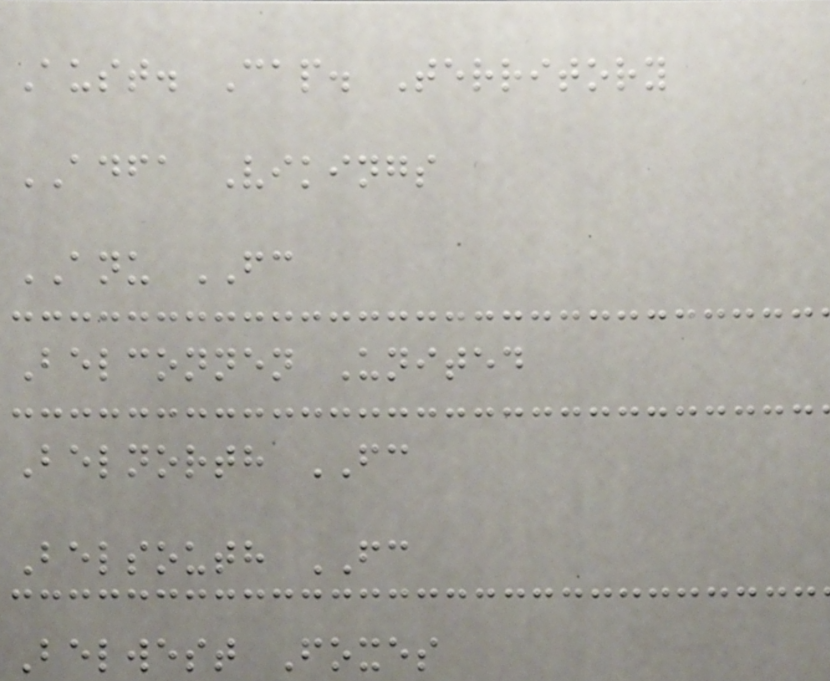Aust. Cap. Territory
ADFA Vikings
ANU FC
Belconnen United
Belnorth FC
Belsouth FC
Belwest Foxes
